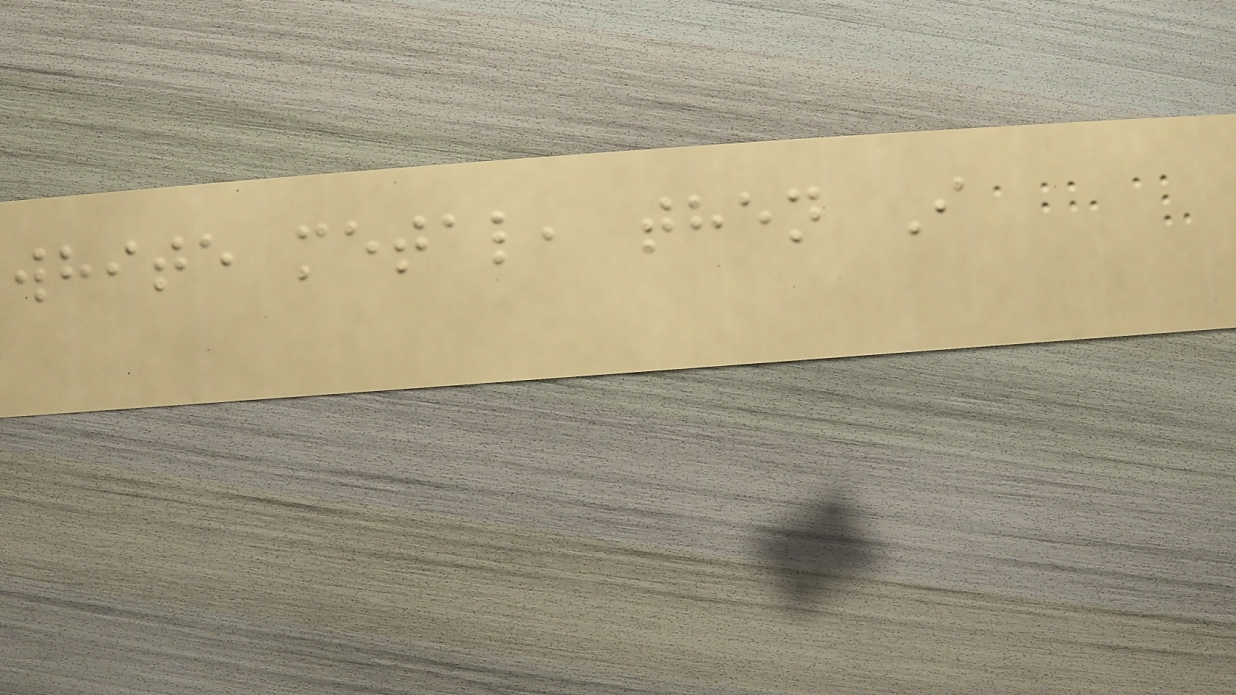white metal, then I
